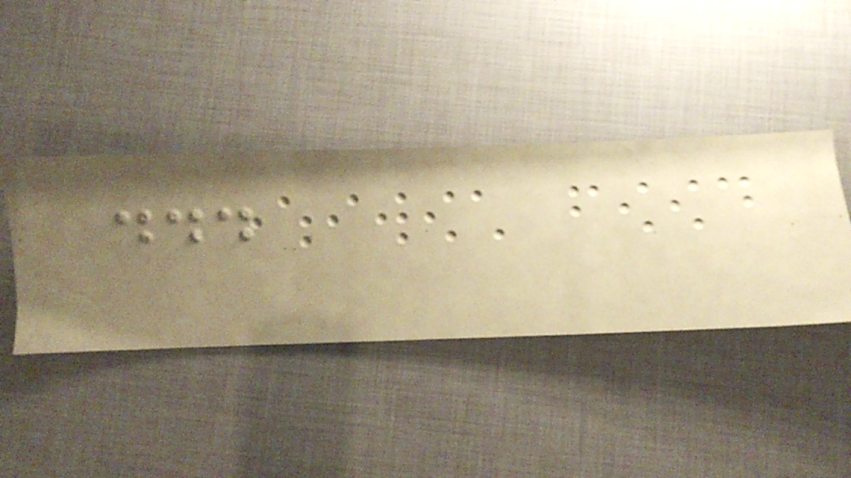...
